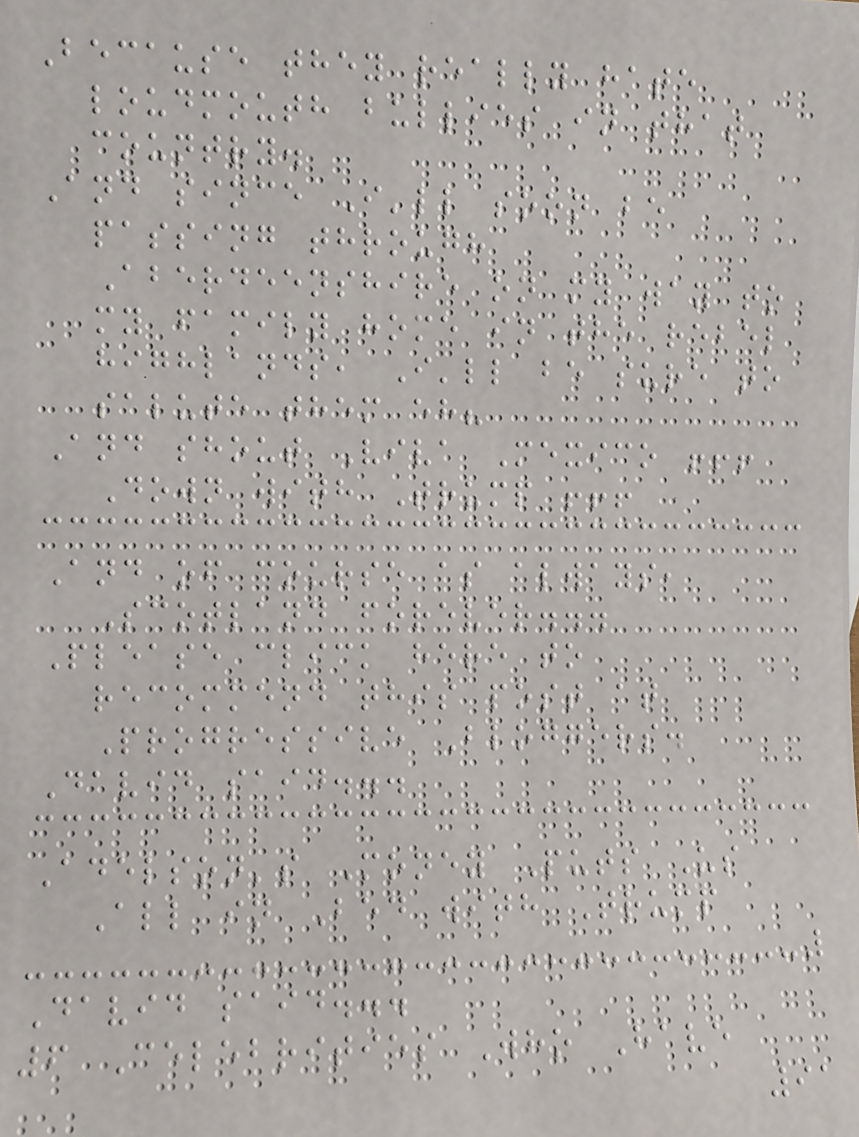Because they really hate
loudmouth bullies in that
country.
And since I'll soon be
passing through
Aberdeenshire on my way to
my family home in the rebel
highlands, I'll be sure to
salute them eh?
And shout Viva Mexico !!!
Down with Trump !!!
And of course as always,
Scotland forever...
Please click here to
recommend this post at
Progressive Bloggers.
David said...
Adelson's Money Puts Us
All in Bed with Trump
David said...
6 Celebrities Who Have
91
